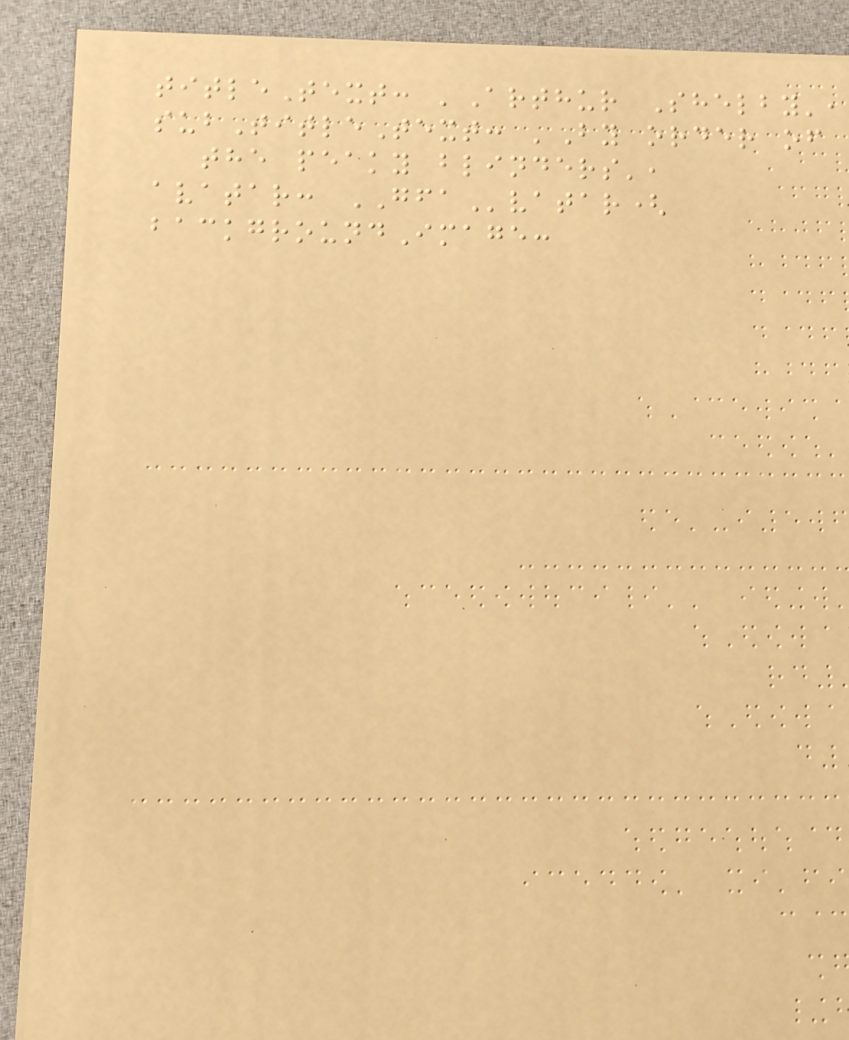titleText: 'Arthur Shelby',
subTitleText: 'By order of
the peaky blinders',
avatar: GFAvatar(
backgroundImage:
